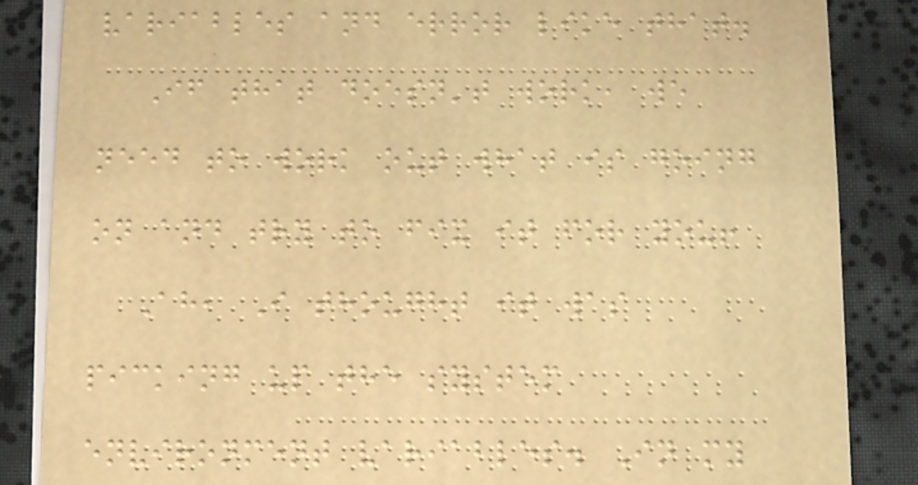variables and error like that.
If that doesn't work, we
need to work out what is going
on and try to fix it for you!
Ah, I thought it was
picking up the system
environment variables. In my
